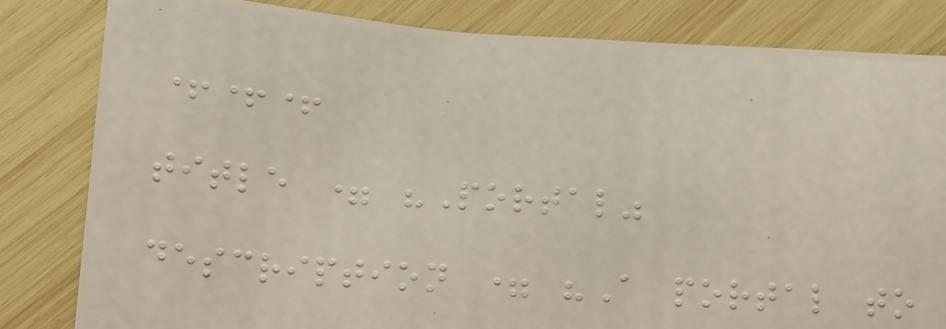+++
title = "Portal"
description = "A portal to
